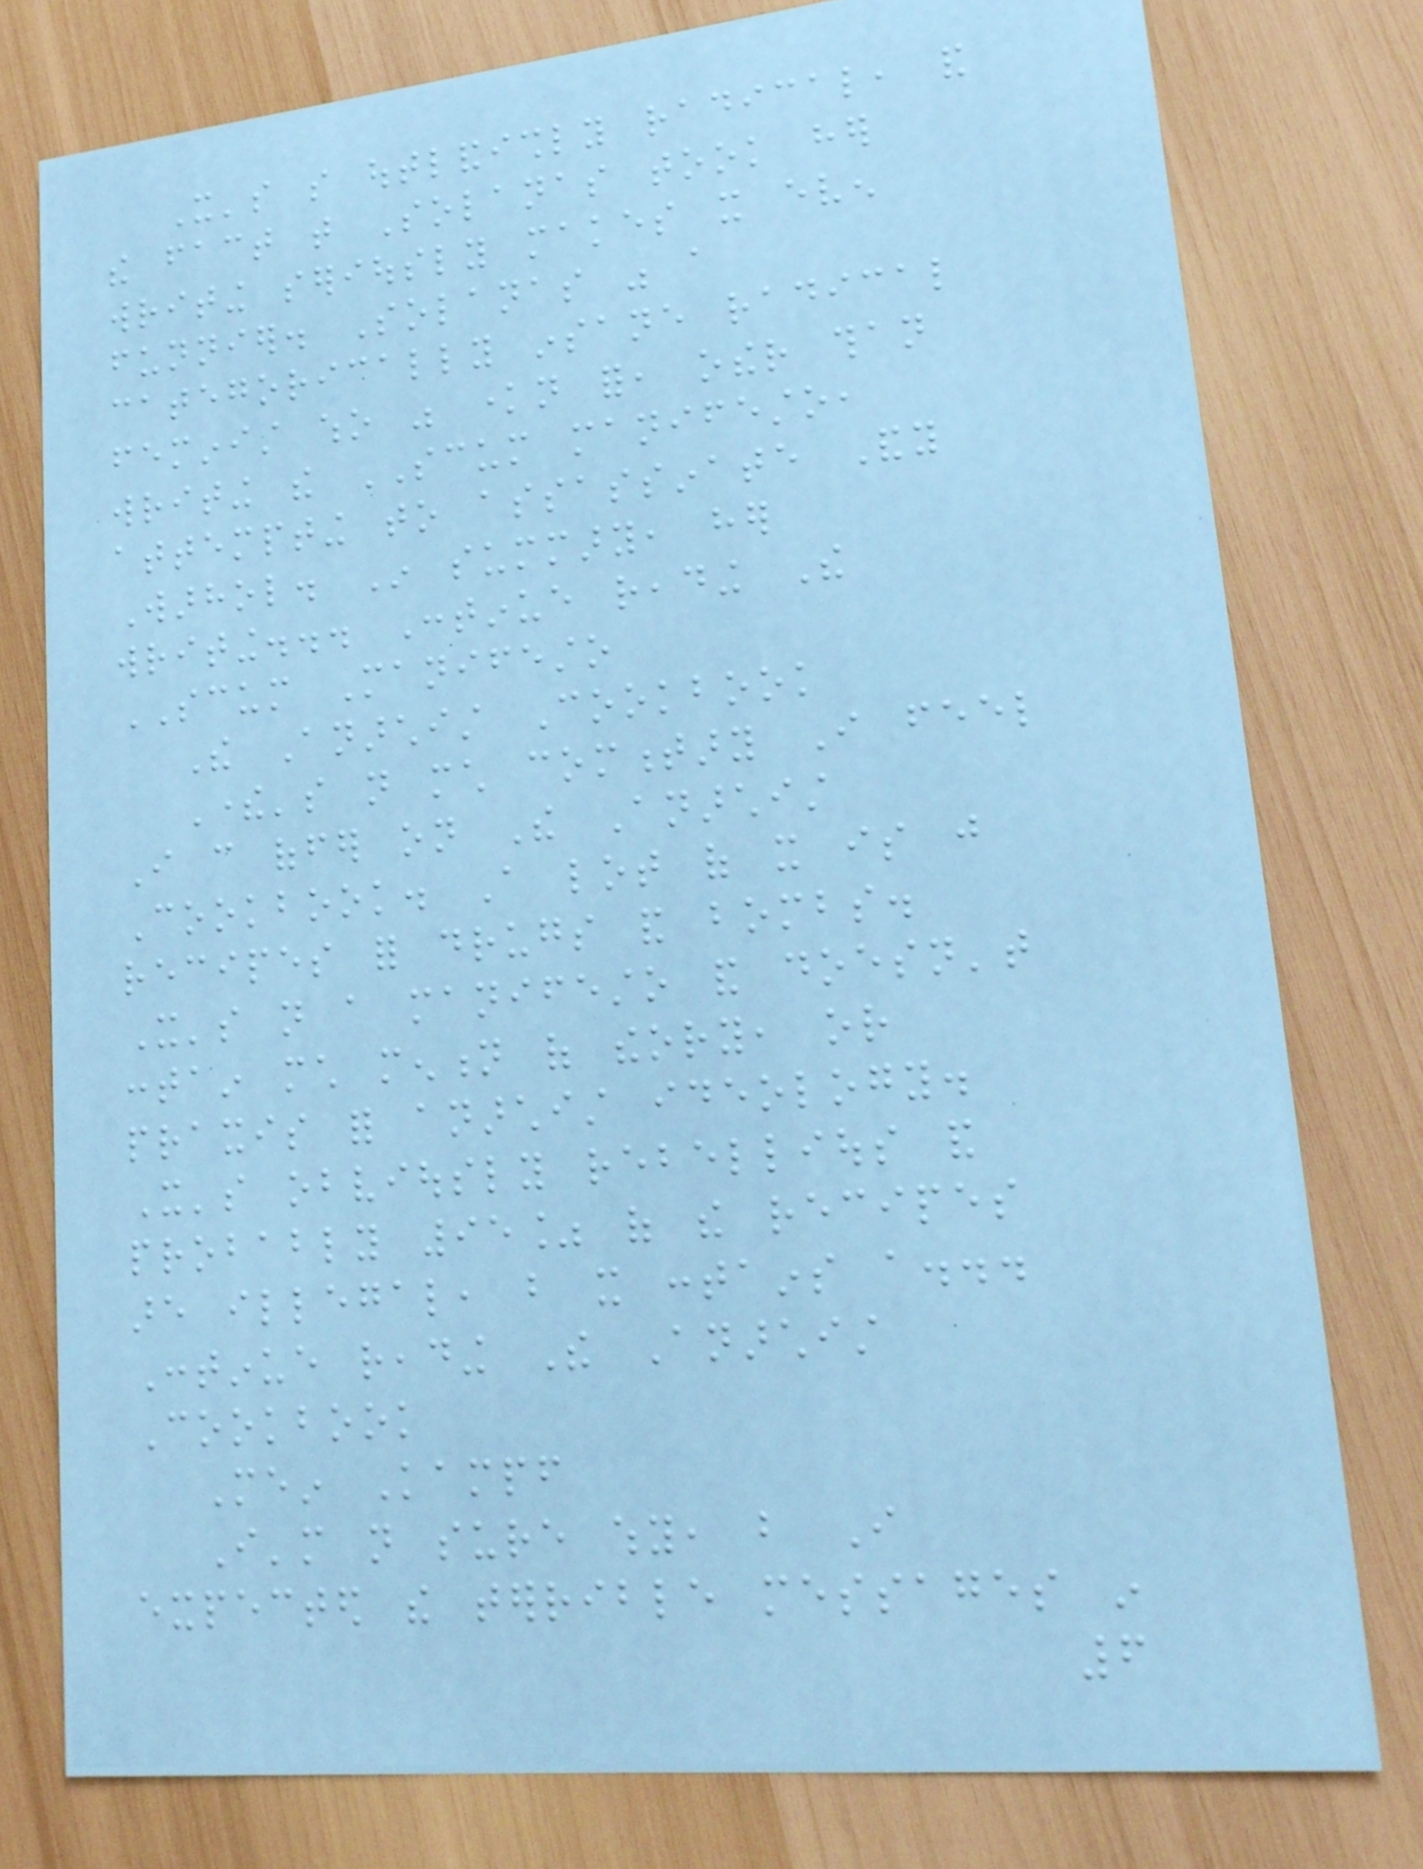It's so outlandishly radical, and
the fact that Solanas took her
writing seriously makes it even
funnier. Solanas was a
categorically insane radical
feminist who was known for, other than
writing the SCUM manifesto,
attempting to assassinate Andy
Warhol. In summary, her
writing... Continue reading The
SCUM Manifesto
The Anarchist Cookbook
There's not much commentary I feel
I can offer on The Anarchist
Cookbook. A lot of it is just
recipes for drugs and bombs.
It's not a manifesto and doesn't
contain much mention of theory, or
praxis for anarchist ideology.
It's obviously rebellious and
probably 95% of the recipes
are illegal, but it contains a...
Continue reading The Anarchist
Cookbook
Mein Kampf
I'm not sure why, but I
expected the terrible messages in
6
